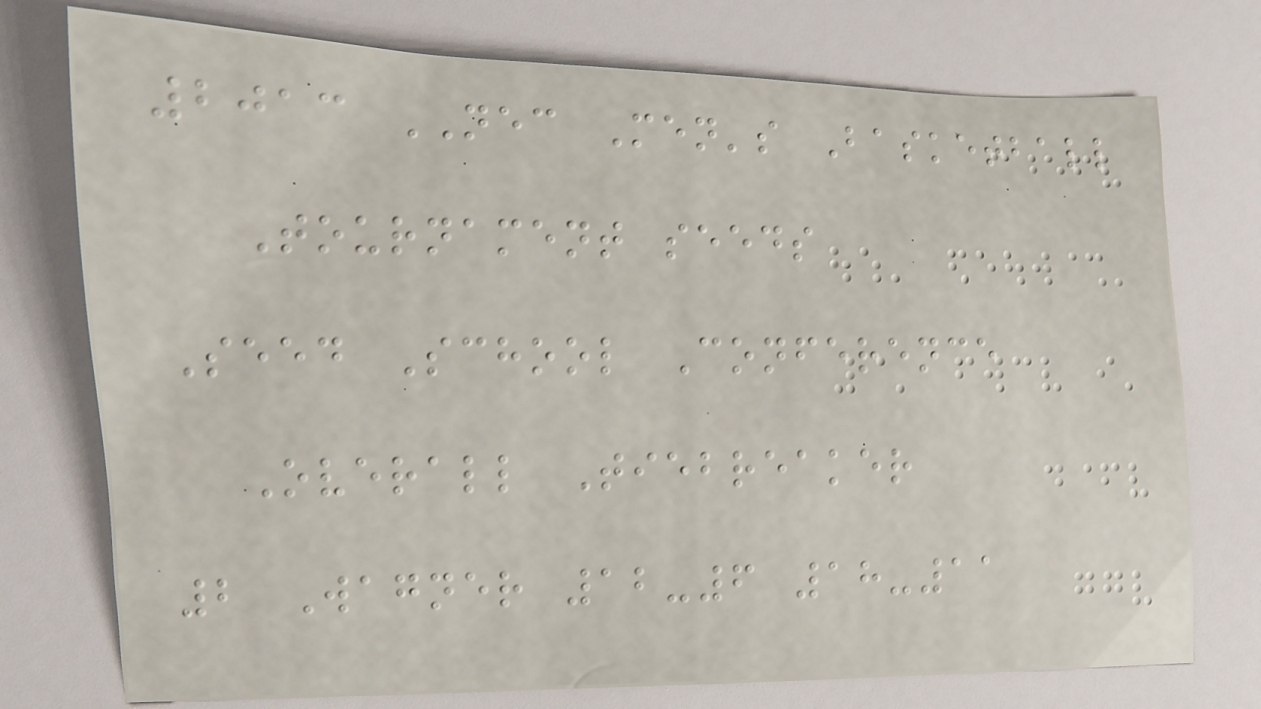2013 NEC Men's Basketball
Tournament seeds
Seed School Conference
Overall Tiebreaker
2 Wagner 12-6 18-11
